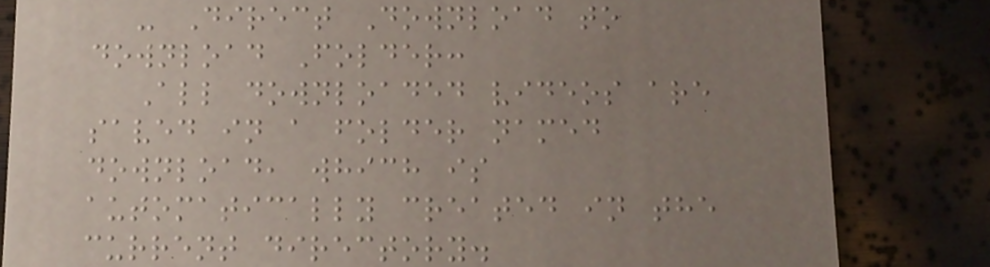- Direct Download to
download Folder:
All downloaded videos are
saved in a folder named
download, which is
automatically created in the
current directory.
